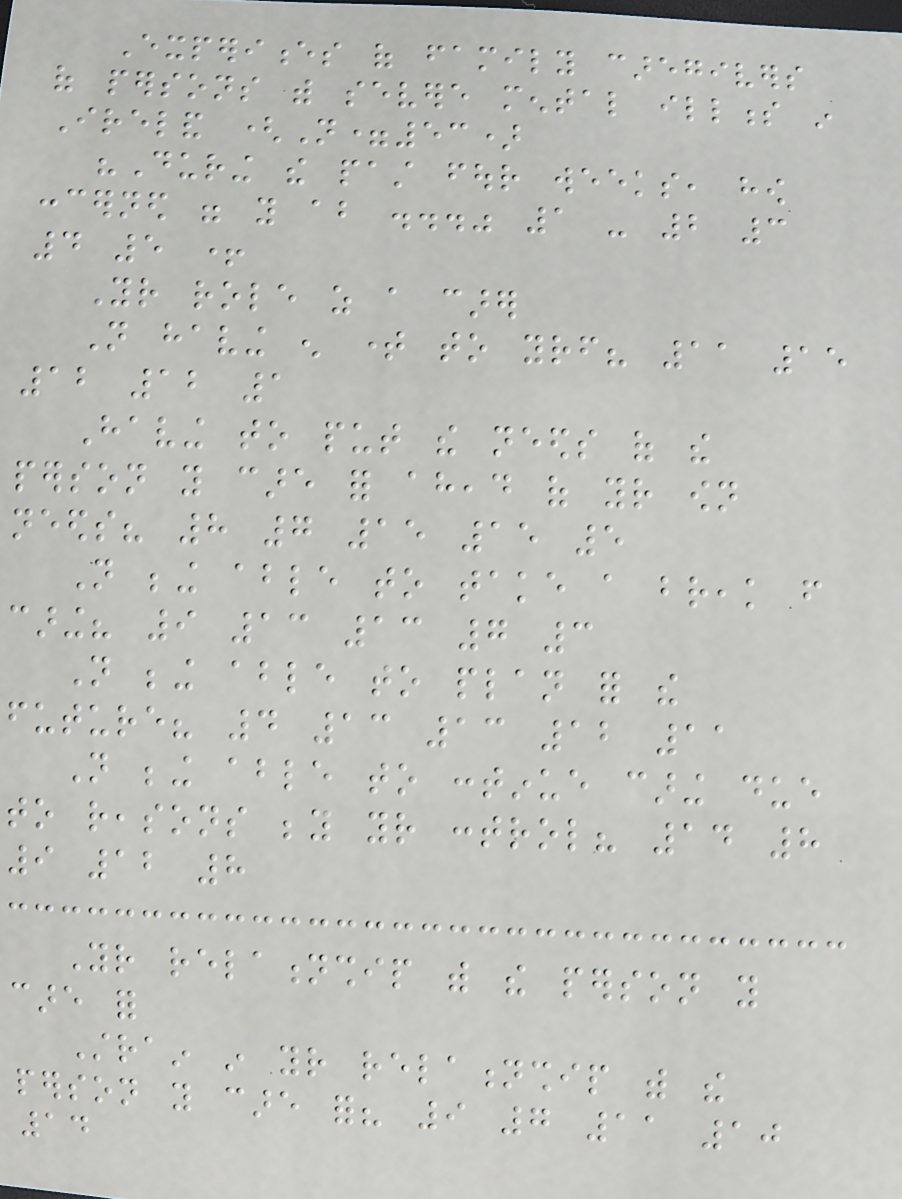Experiences of family caregivers
of persons with severe mental illness in
Ireland (N=53)
"During the past four weeks, how
concerned were you about ..." 1 - 2 3
4 5 +
Your role as a carer
Not having enough time to yourself? 11 15
12 12 1
Having to put the needs of the
person you care for ahead of your own
needs? 8 7 15 15 5
Not being able to take a break from
caring? 9 13 13 7 3
Not being able to plan for the
future? 4 13 13 12 11
Not being able to continue caring due
to reasons beyond your control? 14 8
9 12 8
Your relationship with the person you
care for
Strain in your relationship with the
person you care for? 9 7 11 10
14
